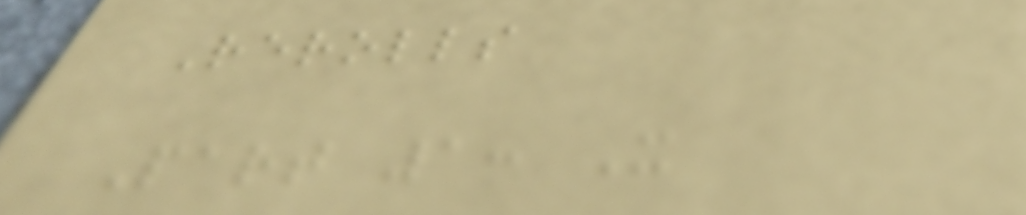Rerolls
Part 1: X
